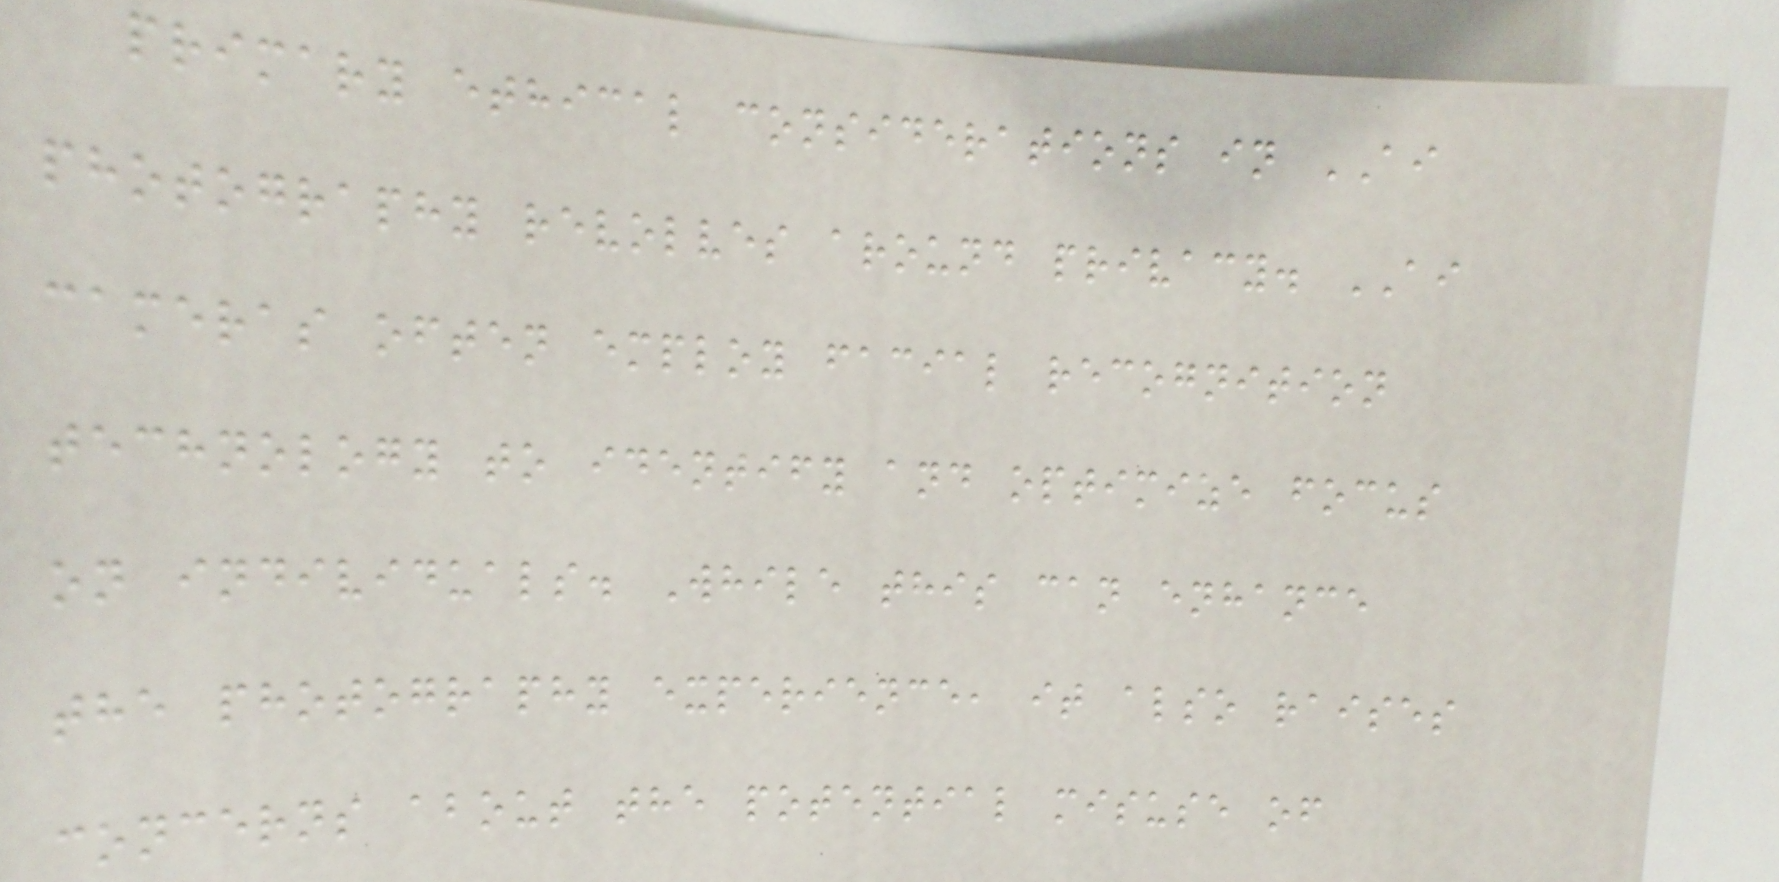primary ethical considerations in AI
photography revolves around privacy. AI
cameras often employ facial recognition
technology to identify and optimize focus
on individuals. While this can enhance
the photography experience, it also raises
concerns about the potential misuse of
